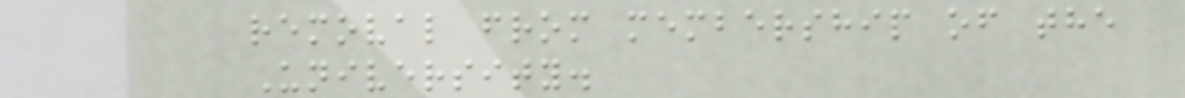removal from membership of the
University.
